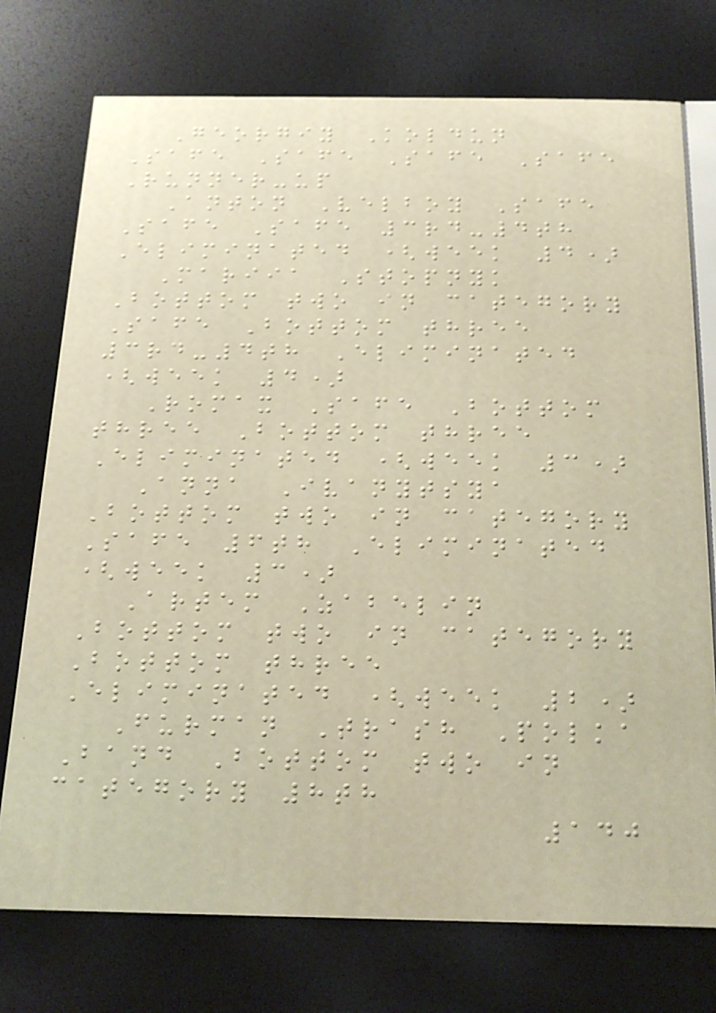Georgiy Koldun
Safe Safe Safe Safe
Runner-up
Anton Velboy Safe
Safe Safe 3rd-4th
Eliminated (week 4)
Mariia Stopnyk
Bottom two in category
Safe Bottom three
3rd-4th Eliminated
(week 4)
Romax Safe Bottom
three Bottom three
Eliminated (week 3)
Anna Ivanytsya
Bottom two in category
Safe 6th Eliminated
(week 3)
Artem Zabelin
Bottom two in category
Bottom three
Eliminated (week 2)
Furman Trash Polka
Band Bottom two in
category 8th
140
